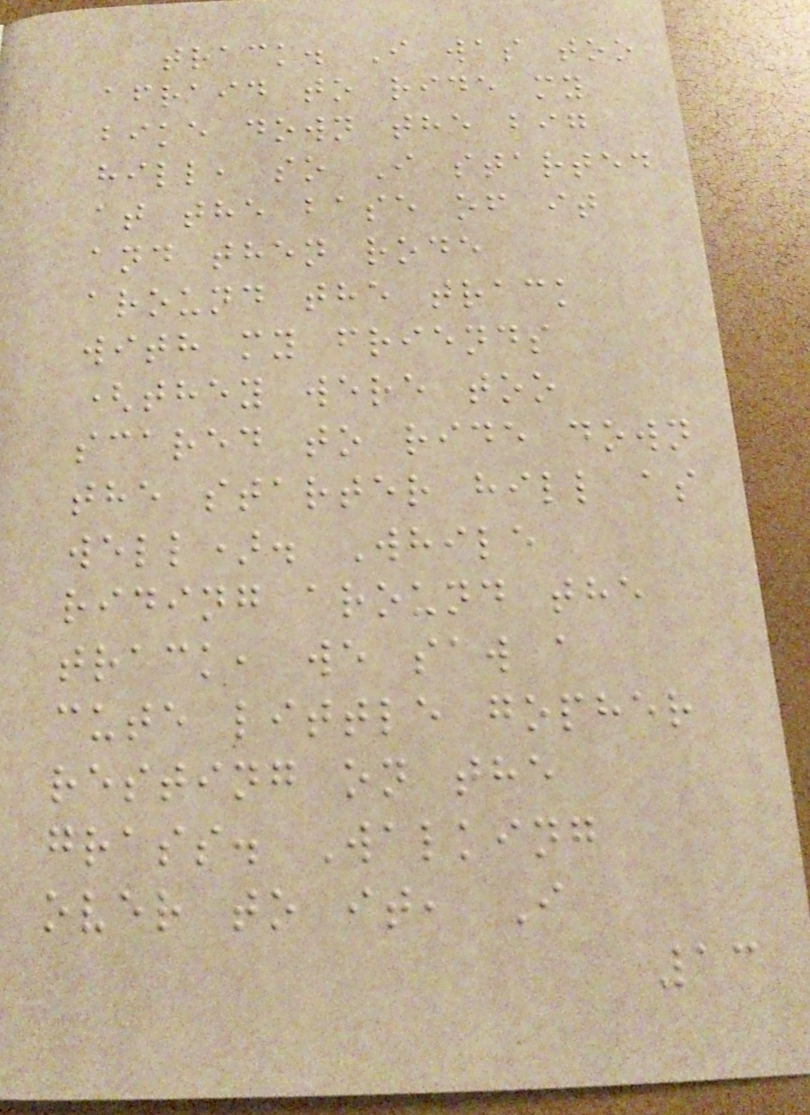track. I was too
afraid to ride my
bike down the big
hill, so I started
at the base of it
and then rode
around the track
with my friends
(they were too
scared to ride down
the starter hill as
well). While
riding around the
track, we saw a
cute little gopher
resting on the
grass. Walking
over to it, I
13
